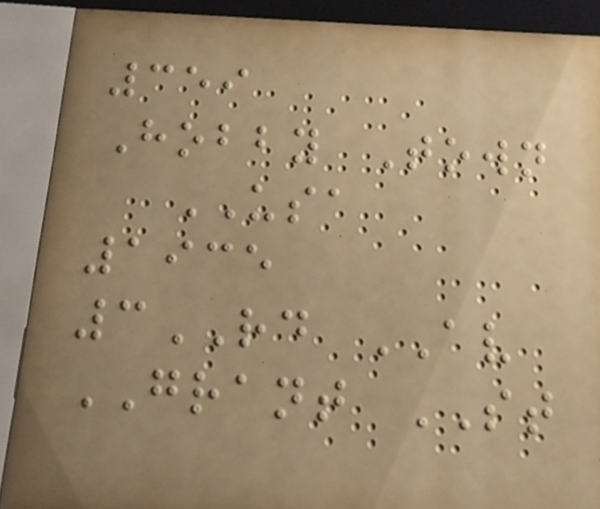359
Hobby Town
USA
1935
3RD AV
GRANT ST
